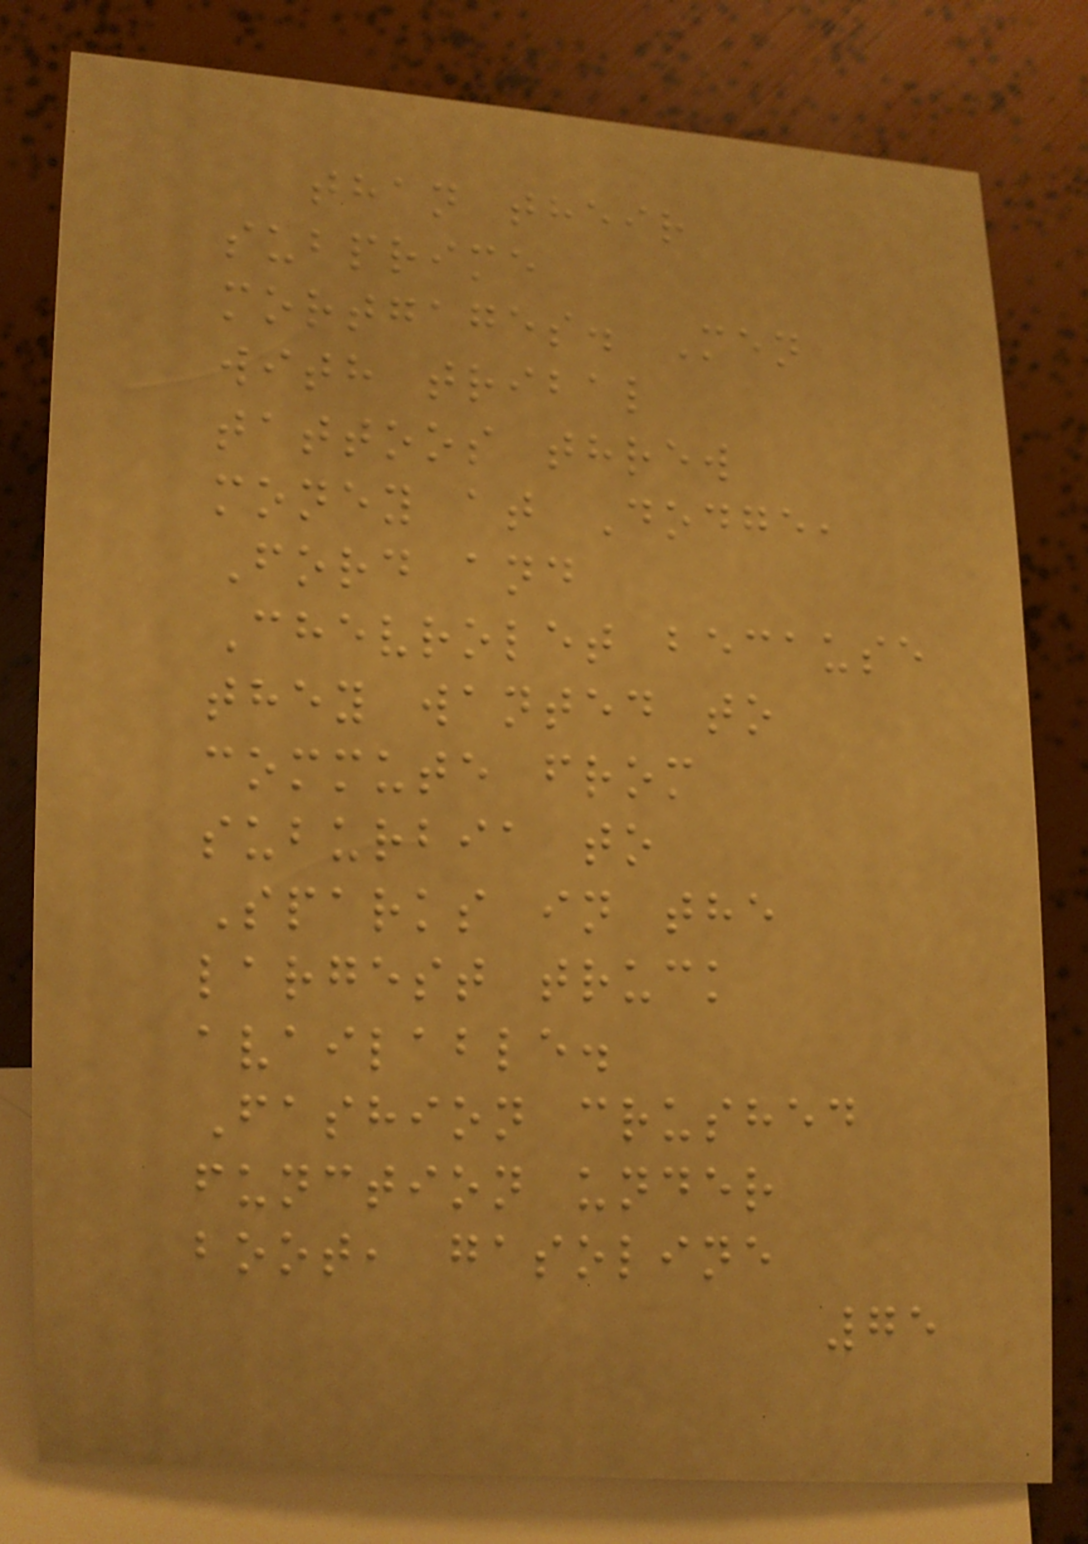than their
subprime
mortgages. Men
with tribal
tattoos threw
money at Dodge,
Ford and
Chevrolet because
they wanted to
commute from
suburbia to
Sparks in the
largest truck
available.
Fashion crushed
function under
boot, gasoline
75
